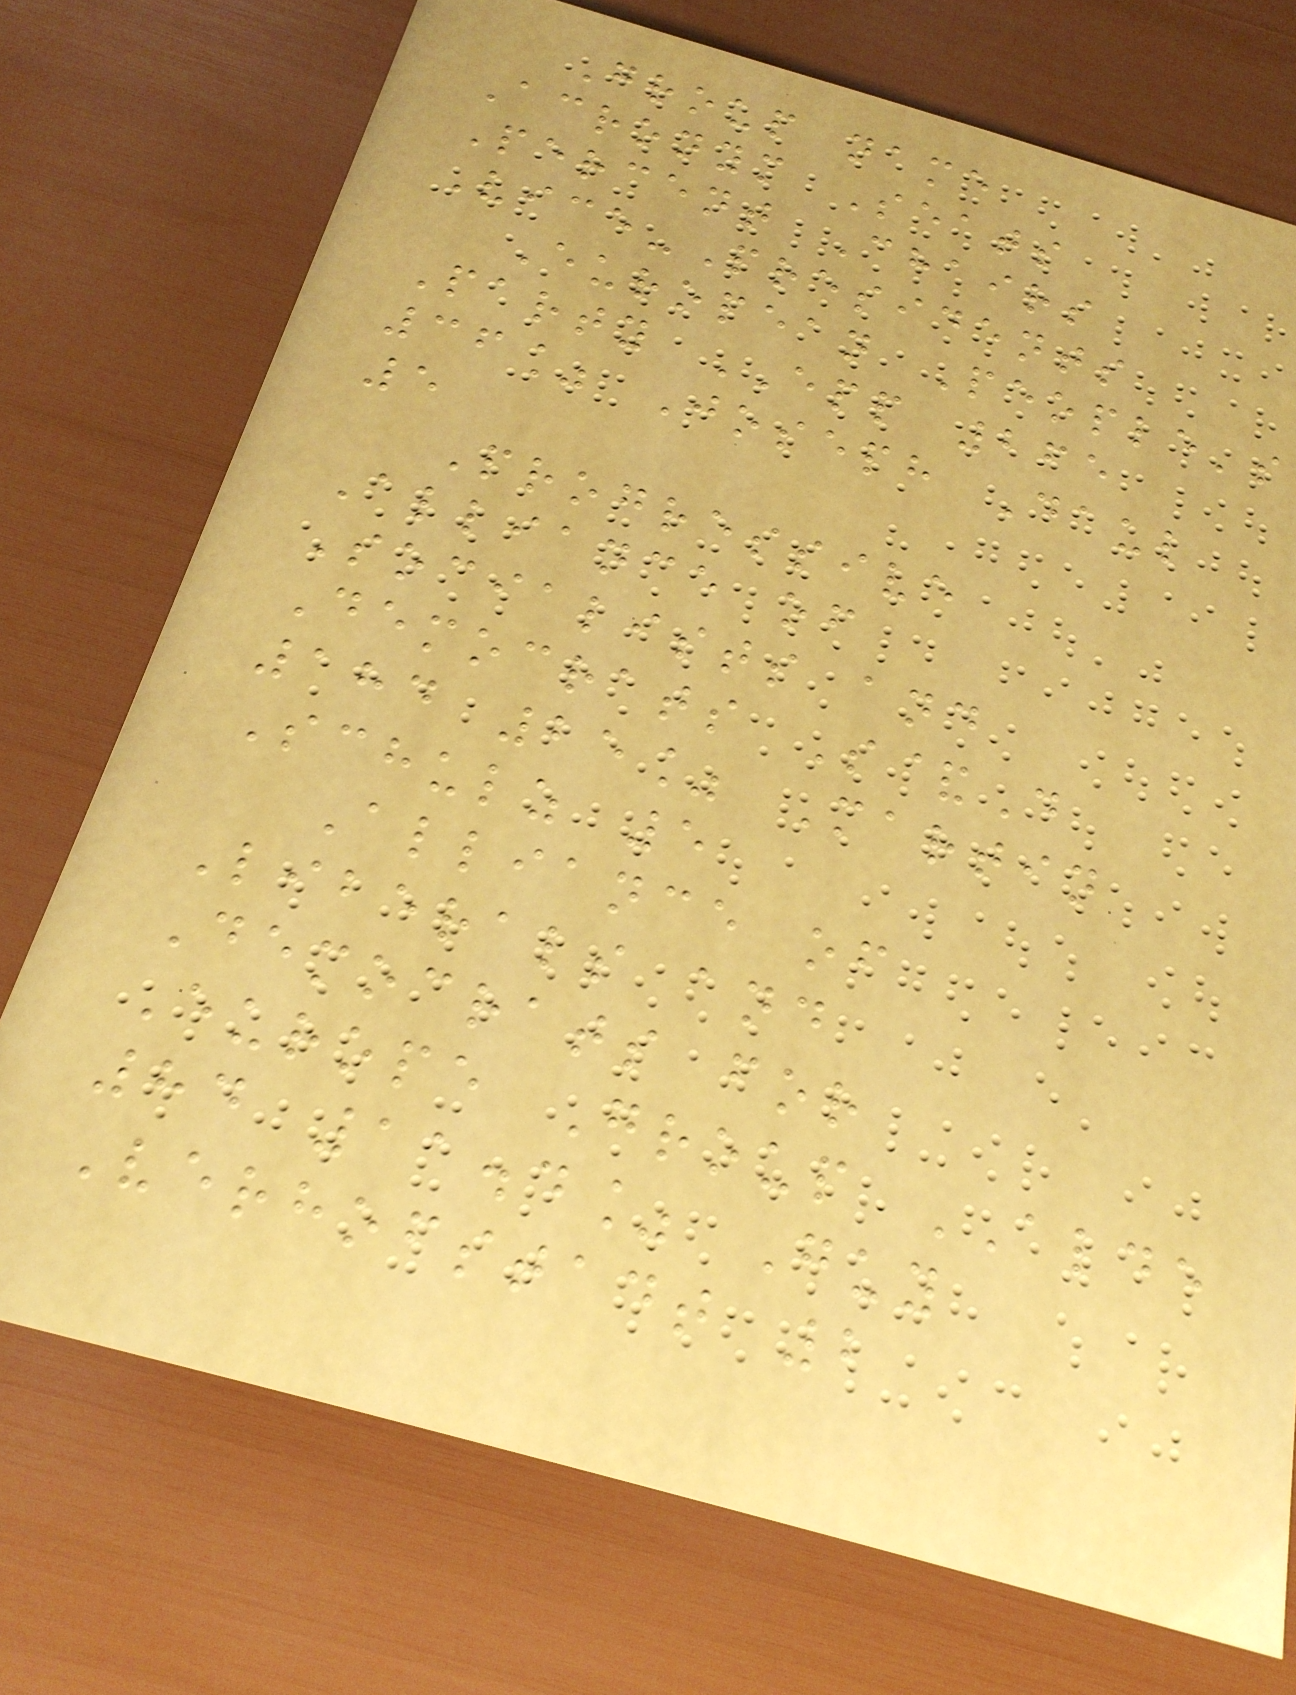Group name
Acronym Seats
Percent Chairs
Vice-Presidents
European People's
Party EPP 265
36% Joseph Daul
5
Progressive
Alliance of
Socialists and
Democrats S&D
184 25% Martin
Schulz 5
Alliance of
Liberals and
Democrats for
Europe Group ALDE
84 11.4% Guy
Verhofstadt 2
